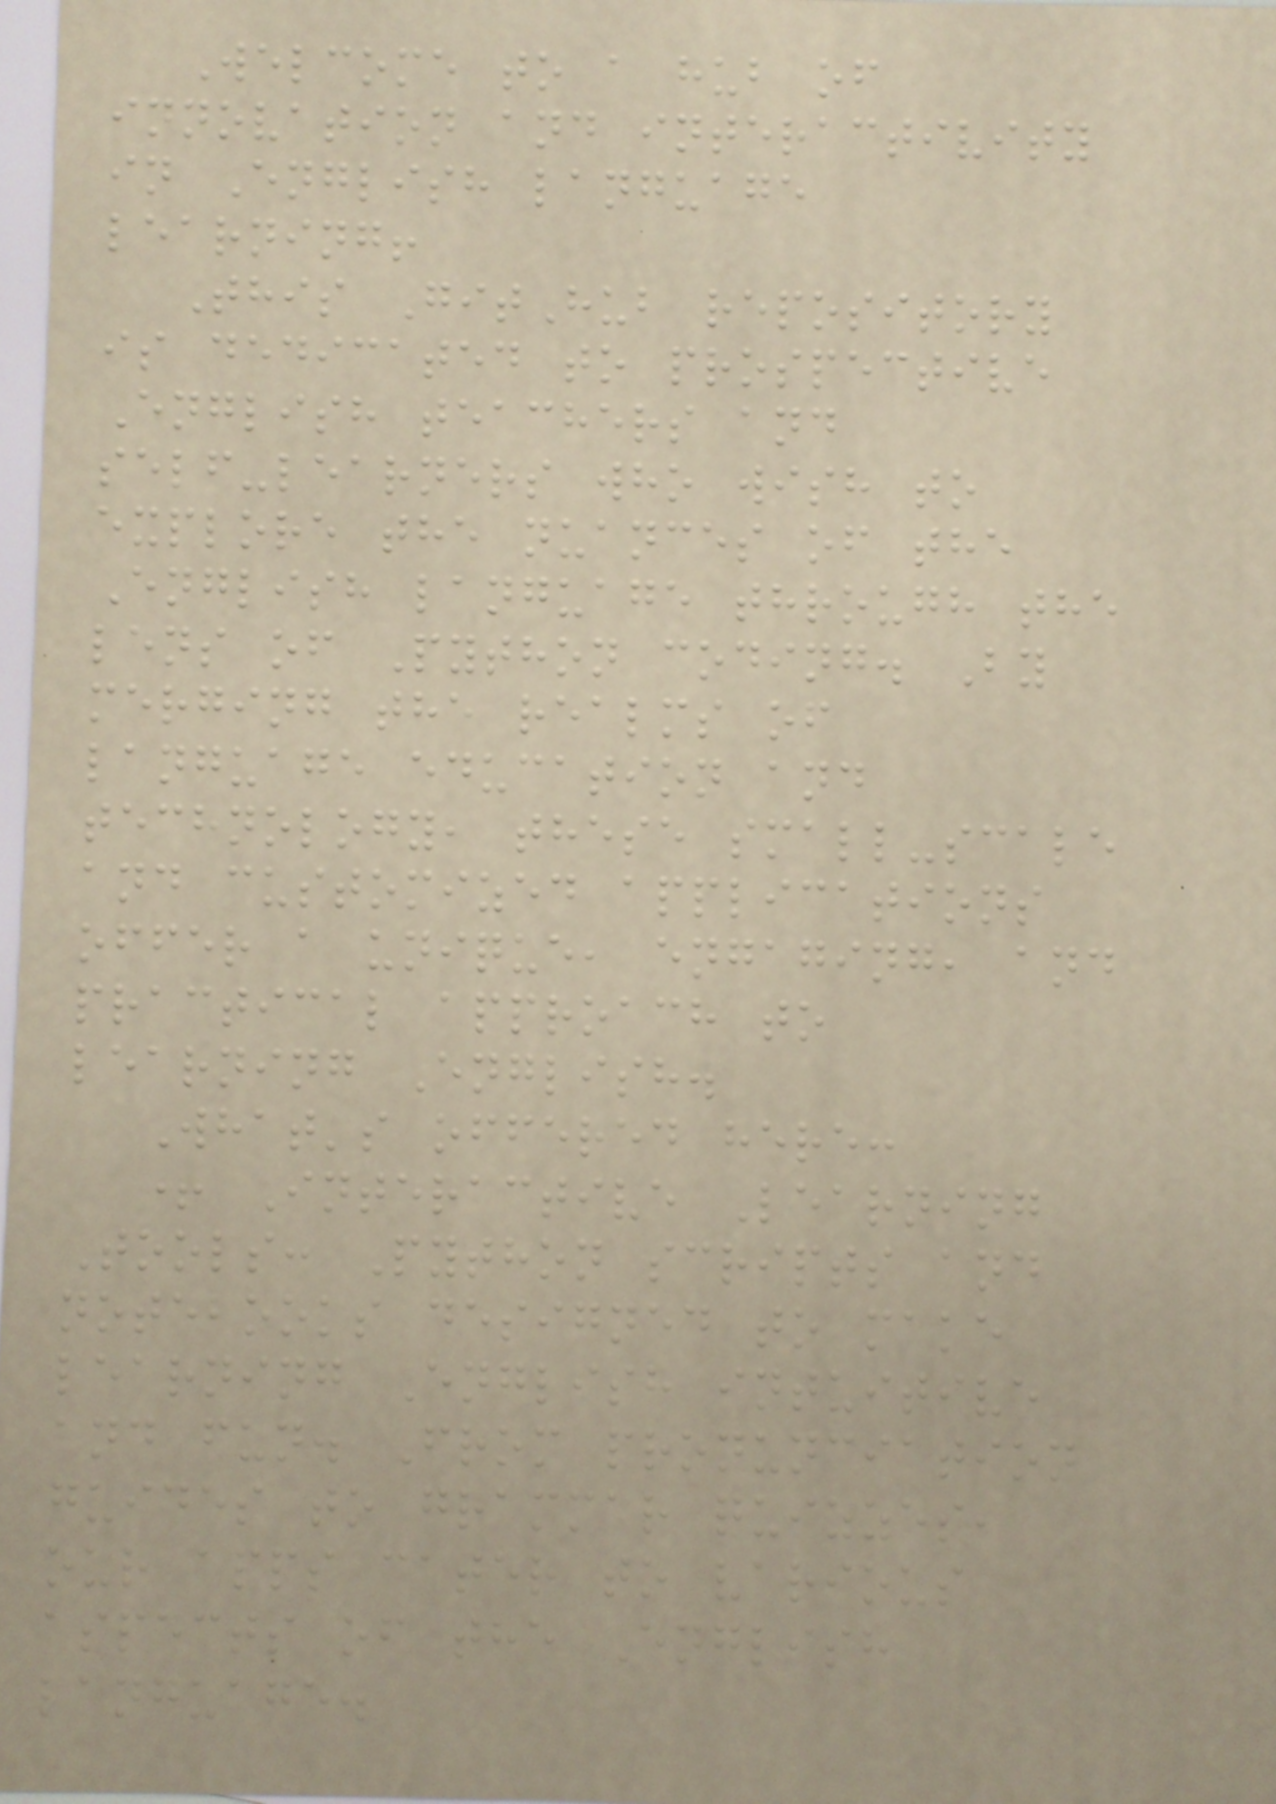Welcome to a hub of
innovation and interactivity
in English language
learning!
This GitHub repository
is dedicated to prospective
English teachers and
self-learners who wish to
explore the nuances of the
English language through the
lens of Python coding. By
merging the realms of
language education and
technology, these small-scale
and customized applications
offer a unique, engaging, and
practical approach to
learning English.
What's offered here:
+ Interactive Learning
Tools: Python scripts and
notebooks designed to make
learning English intuitive
and fun. From pronunciation
guides to grammar quizzes,
our apps cater to various
aspects of the English
language.
